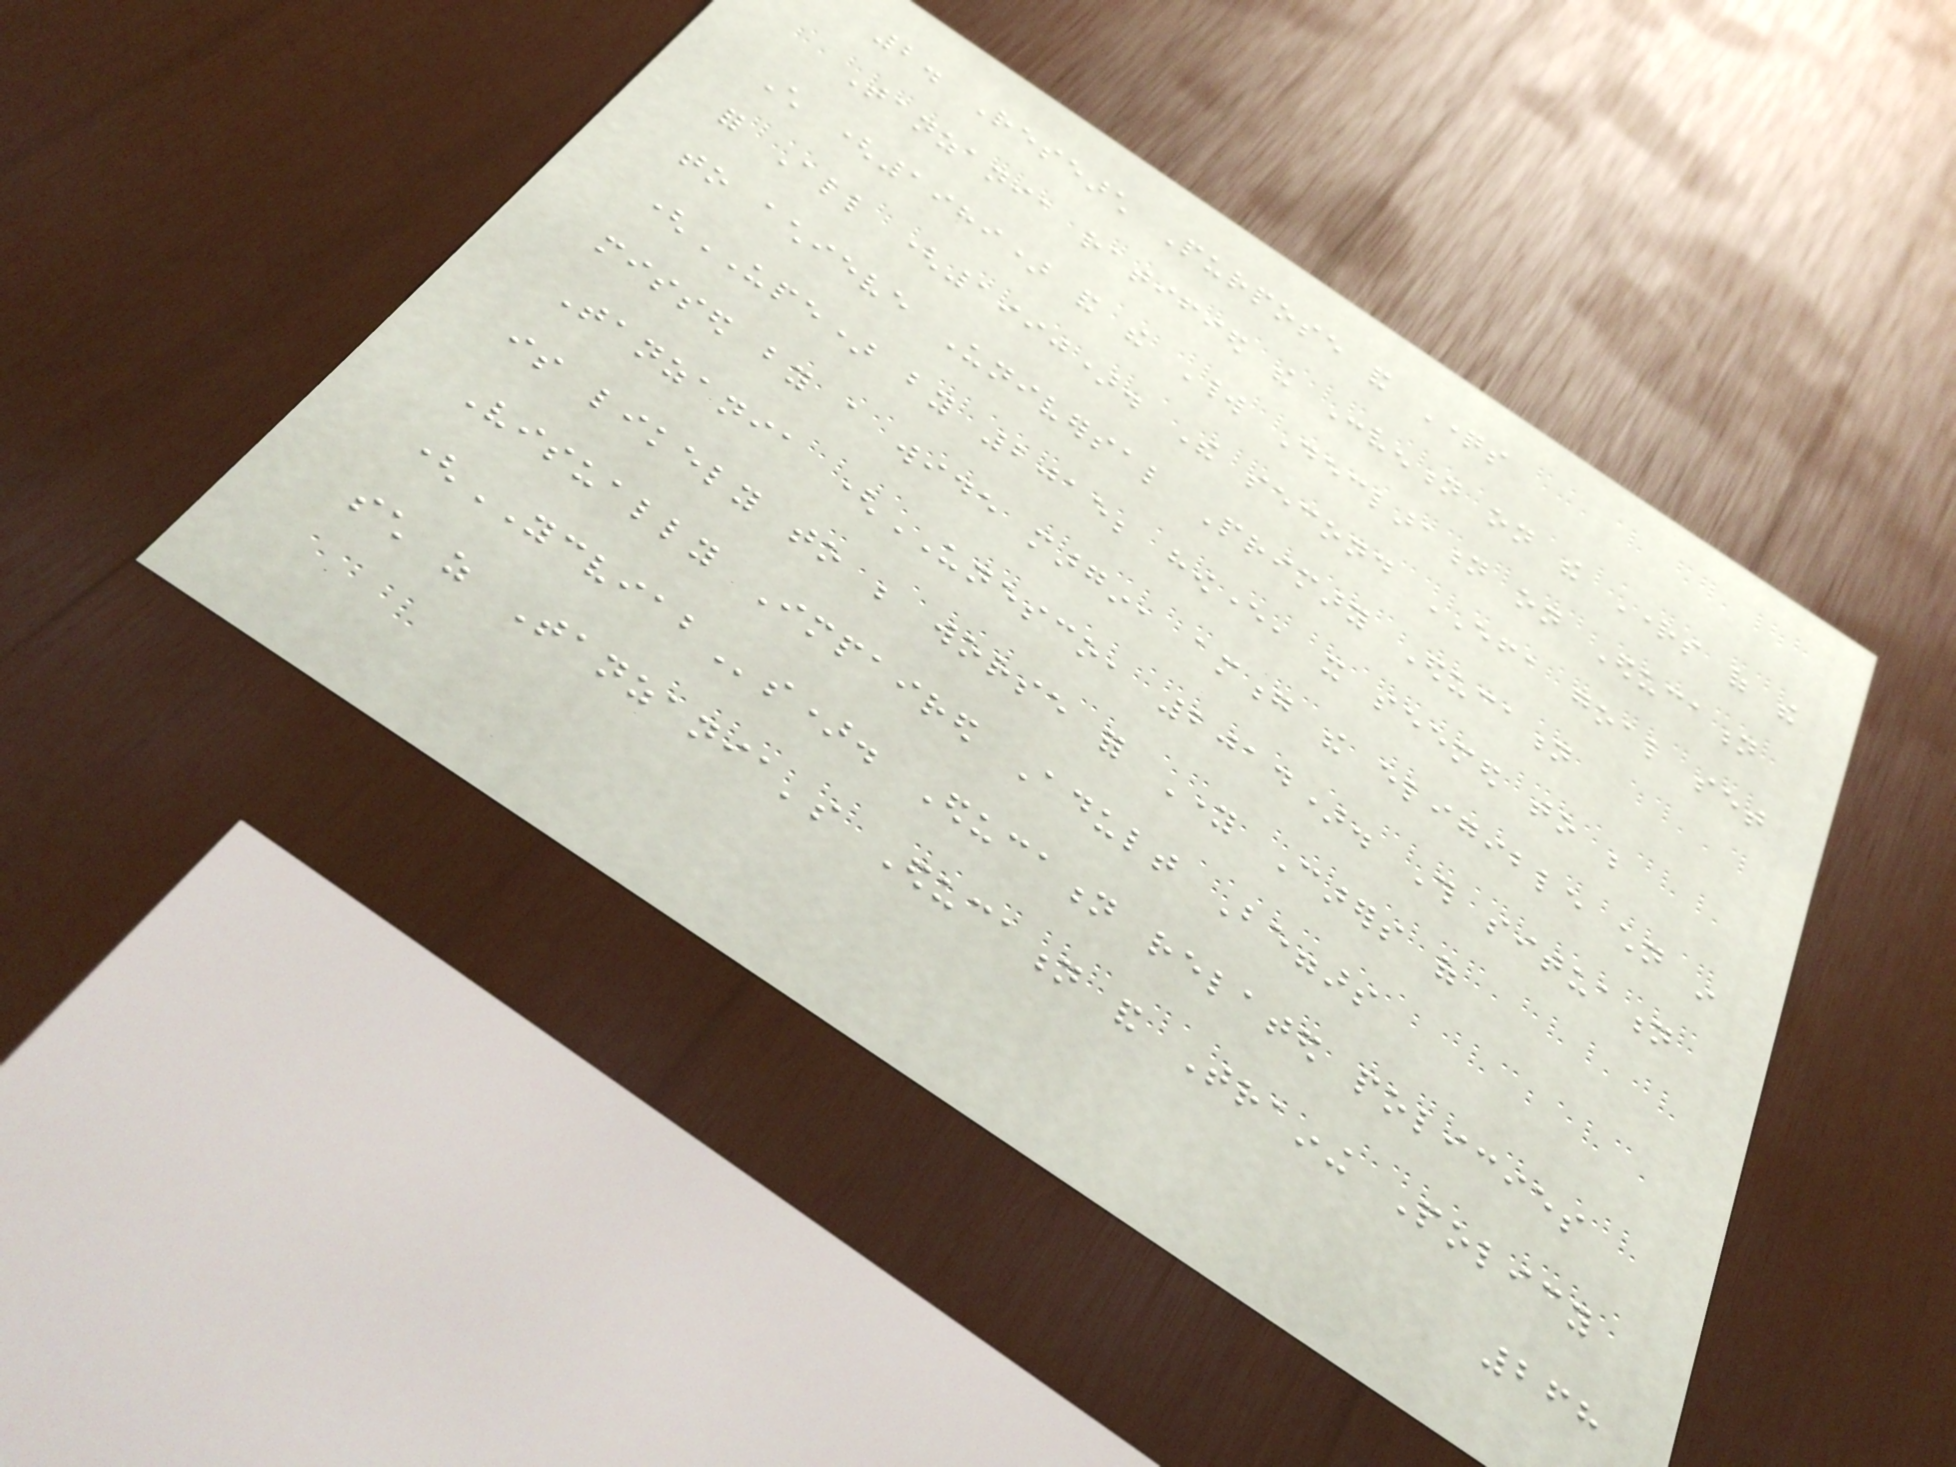2. Research Purpose and Questions
Tanzania ratified the Convention on the Rights of the
Child (1989) and the World Declaration on Education
for All (1990). The second EFA goal set
to achieve Universal Primary Education
(UPE) by 2015; however, it seemed to be
missed by a wide margin, among the eligible children in
Tanzania (UNESCO, 2014). This situation
is likely to be worse for Young Carers of
Visually Impaired Adult Beggars
(YCVIABs). Education related policies
such as Tanzania's Education and Training Policy
268
